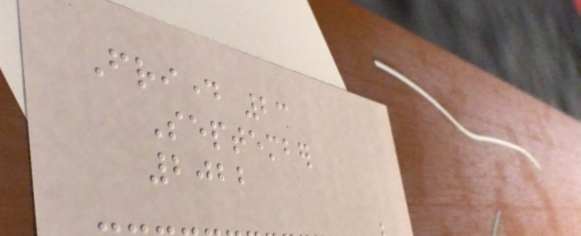Friday 23
September
2022
